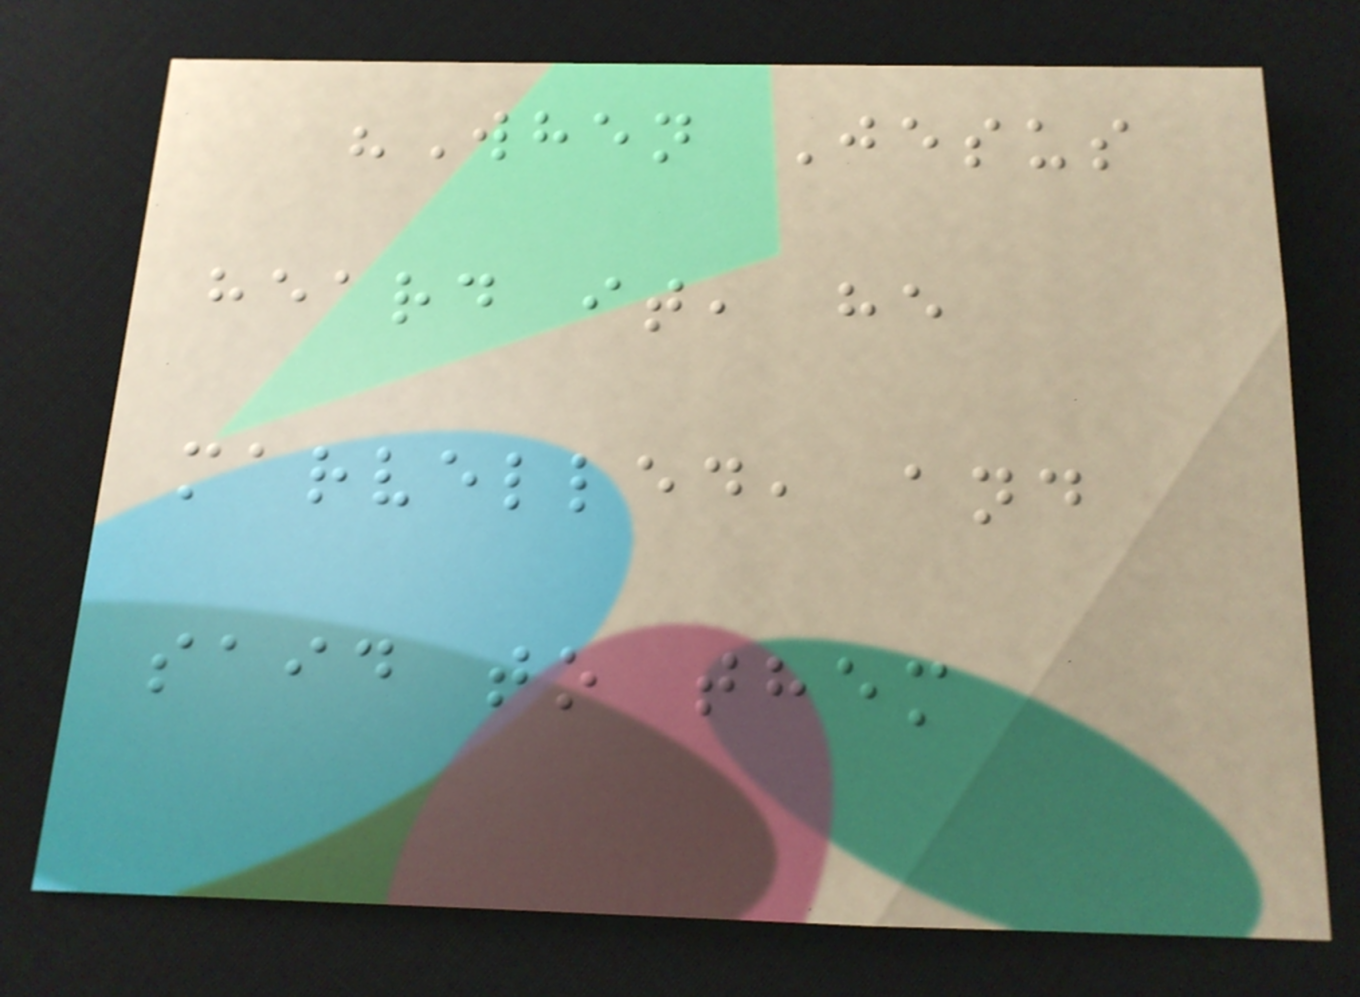"When Jesus
heard it, he
marvelled, and
said to them
